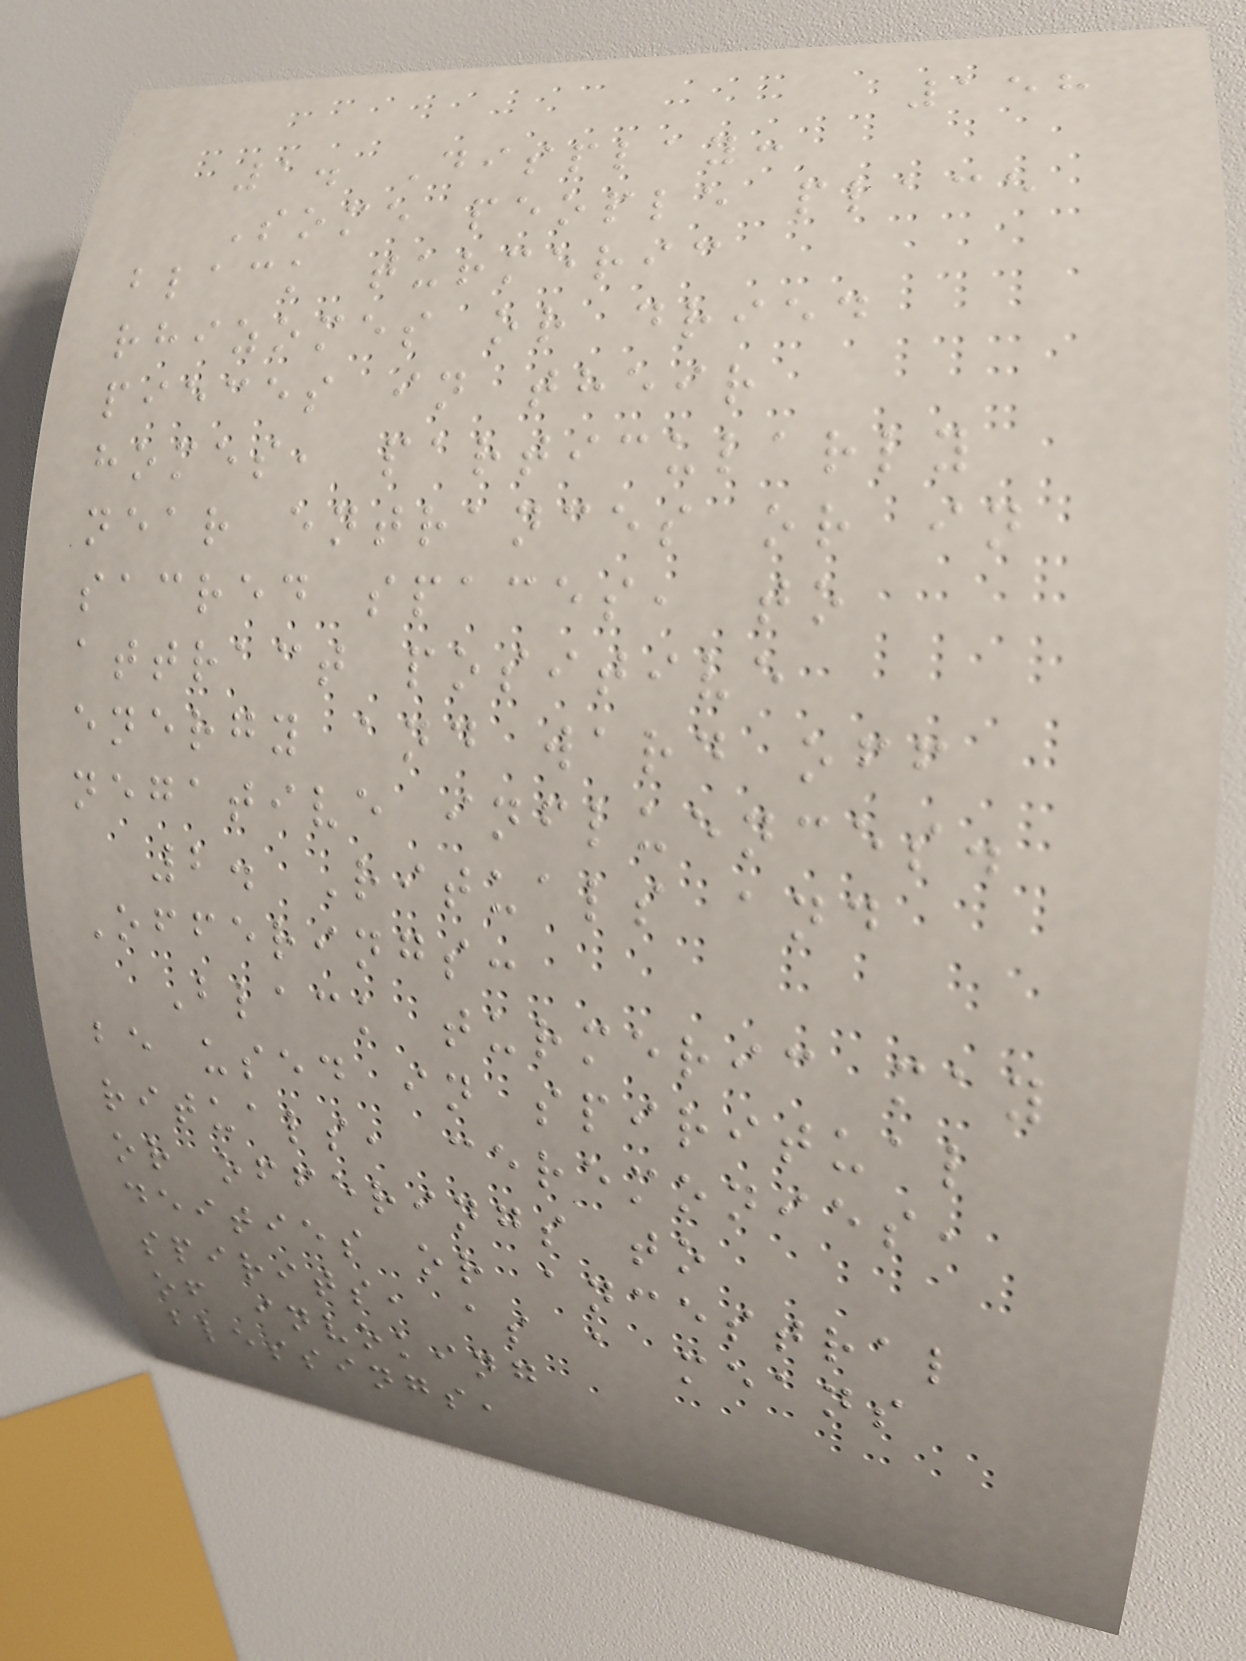158
1. Display:
Some people place
black turmeric
rhizomes or dried
pieces in their
homes, particularly
near entrances or in
sacred spaces, to
attract positive
energy and ward off
negative influences.
2. Rituals and
Offerings:
Black turmeric may
be used in spiritual
rituals, ceremonies,
or offerings to
deities or ancestral
spirits, as a means
of invoking
blessings,
